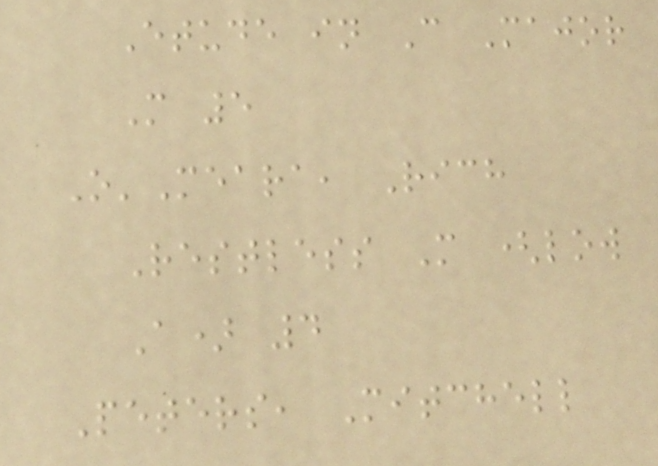Etude in C Major
M 5
O'Meara, Rich
Restless M (low
A) 4
Peters, Mitchell
